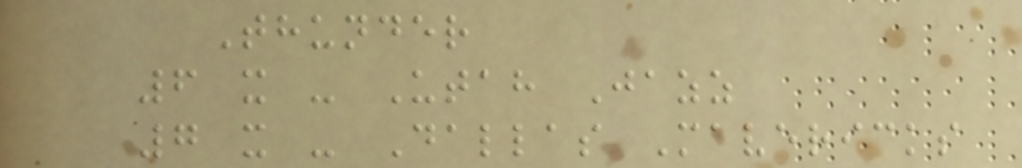Thunder
6 x - Utah Jazz
7 x - Dallas Mavericks
